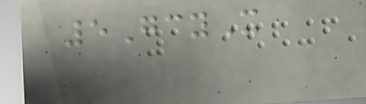5GcyX
